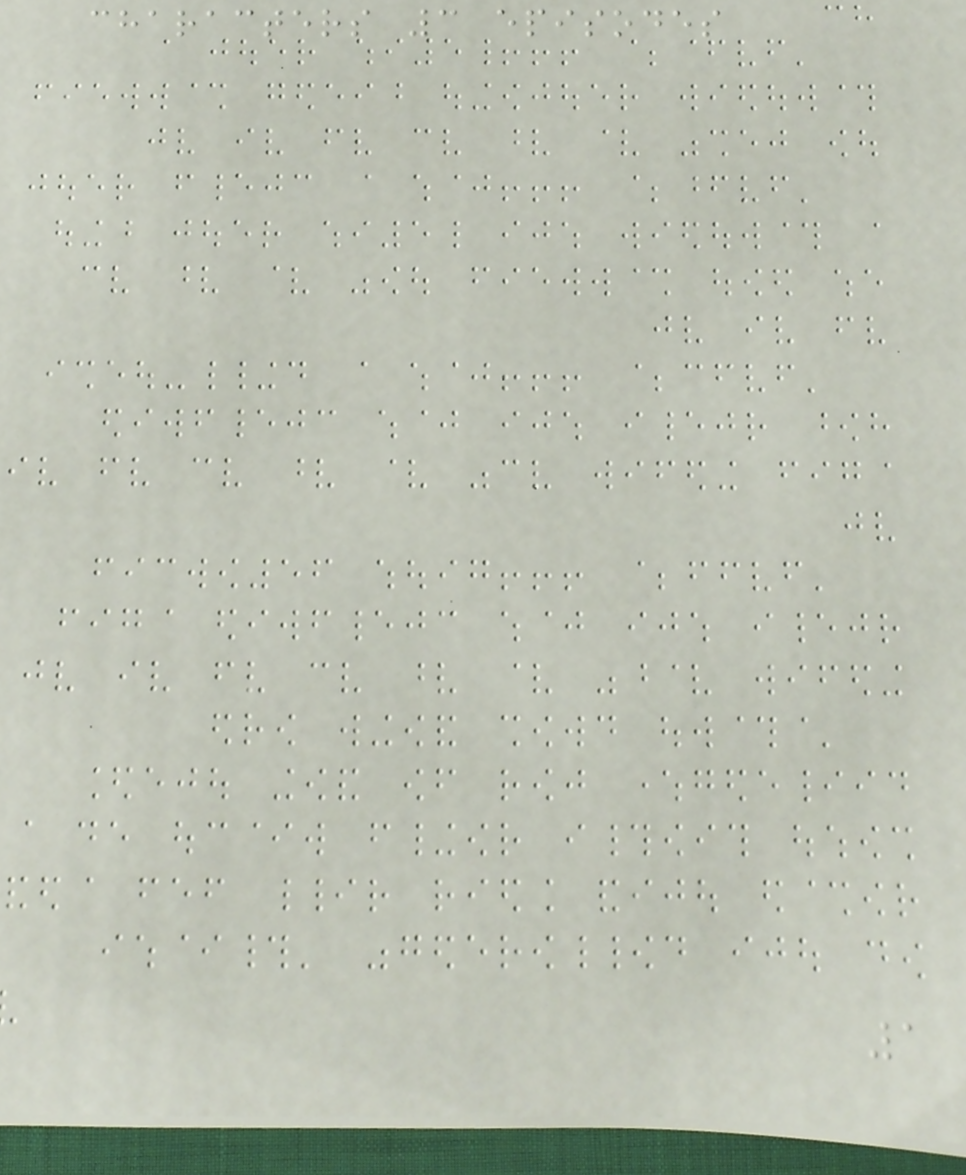characters 3 episodes
1
